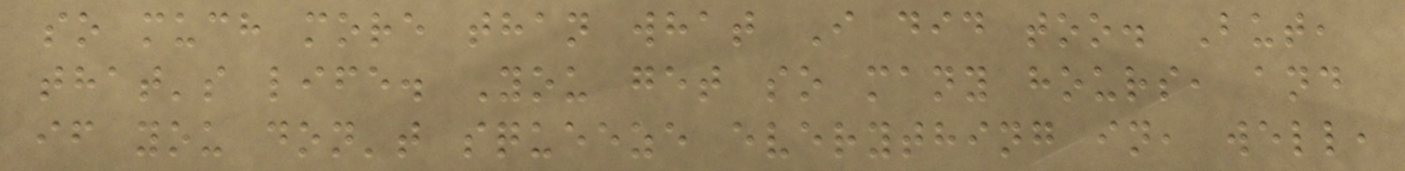so much more than what I did too. But,
that's life. You get so many hours, and
if you don't squeeze everything in, well,
